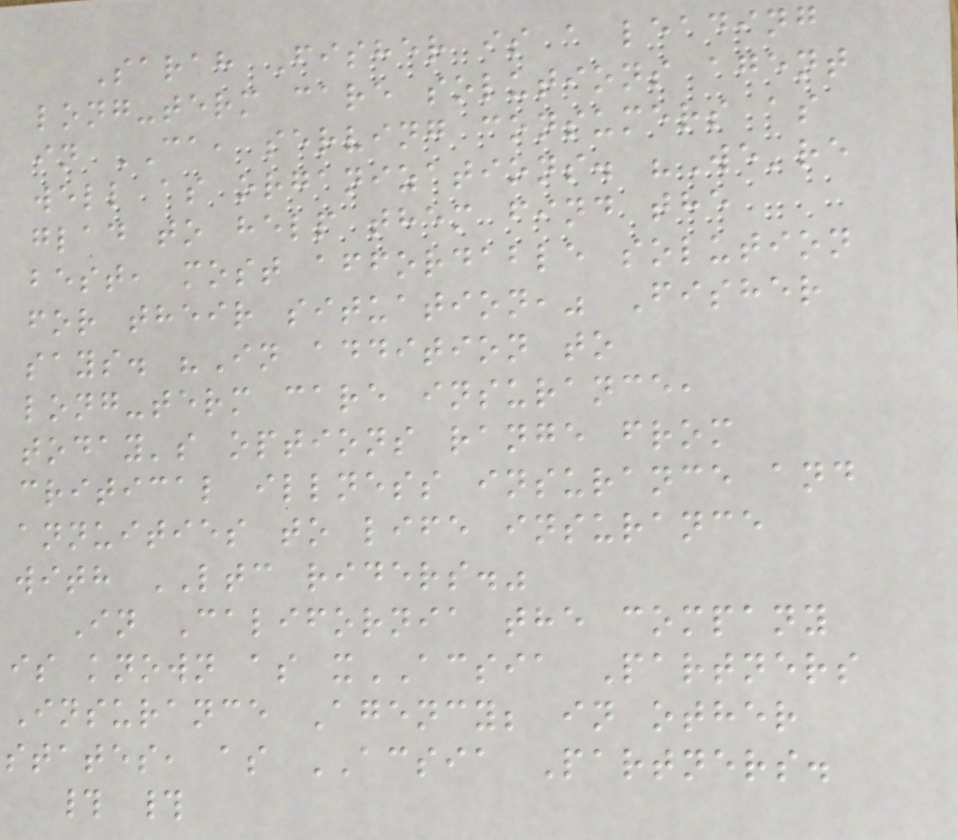Sarah Fisher is a leading
long-term care solutions agent
in CA, serving consumers as
well as organizations. "We're
glad to help them find the
best, most affordable solution
for their situation," Fisher
says. "In addition to
long-term care insurance,
today's options range from
critical illness insurance and
annuities to life insurance
with LTC riders."
In California the company
is known as xACSIA Partners
Insurance Agency; in other
states, as ACSIA Partners.
# #
